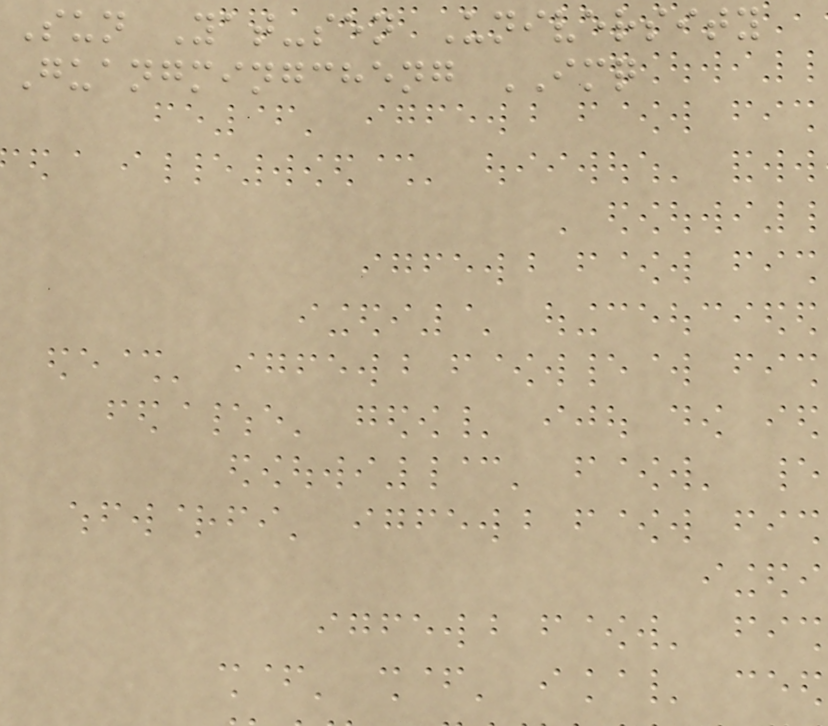Sun Yat-sen University
Guangmingcheng IMQ
